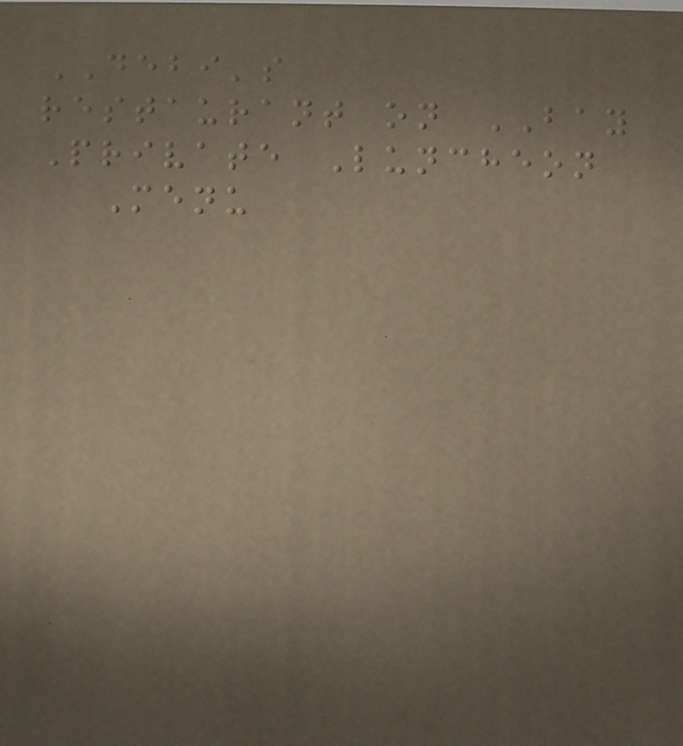DEBI's
restaurant on BAY
Private Luncheon
Menu
